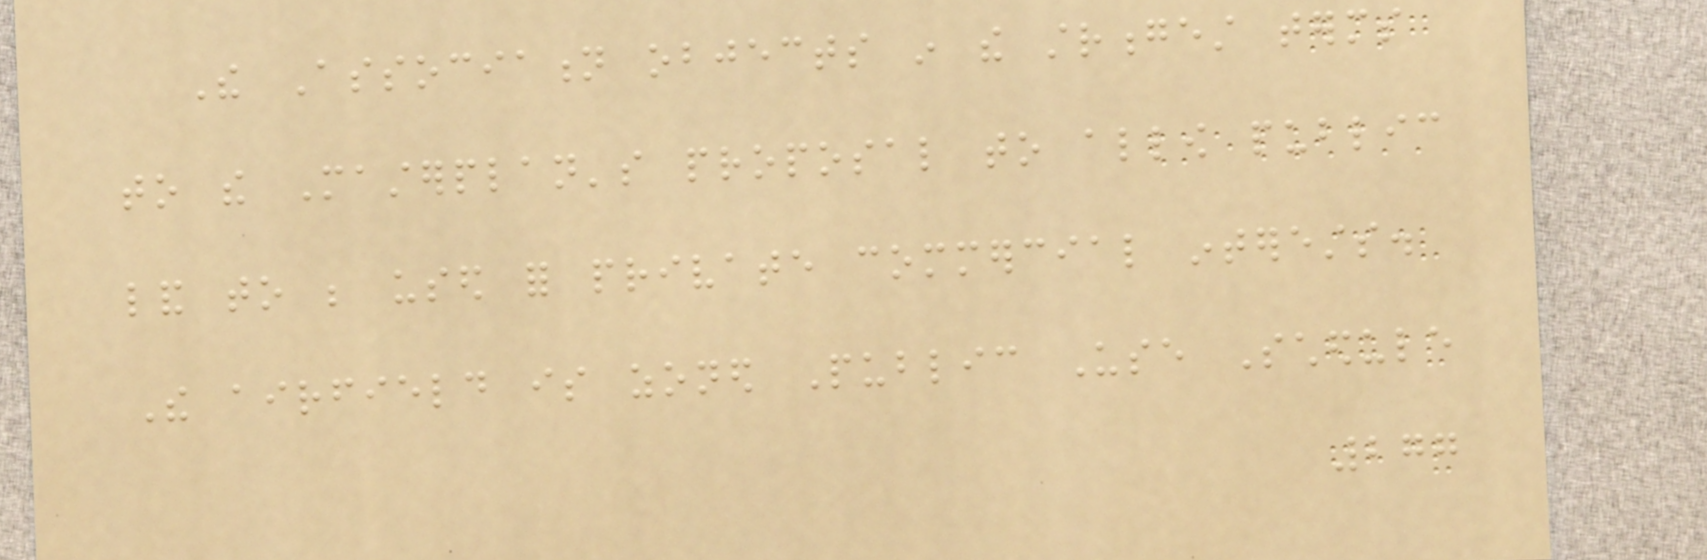The Association objects in the strongest terms
to the Masterplan's proposal to allow public
land to be used for private commercial interests.
The airfield is zoned Public Use Schedule
277
